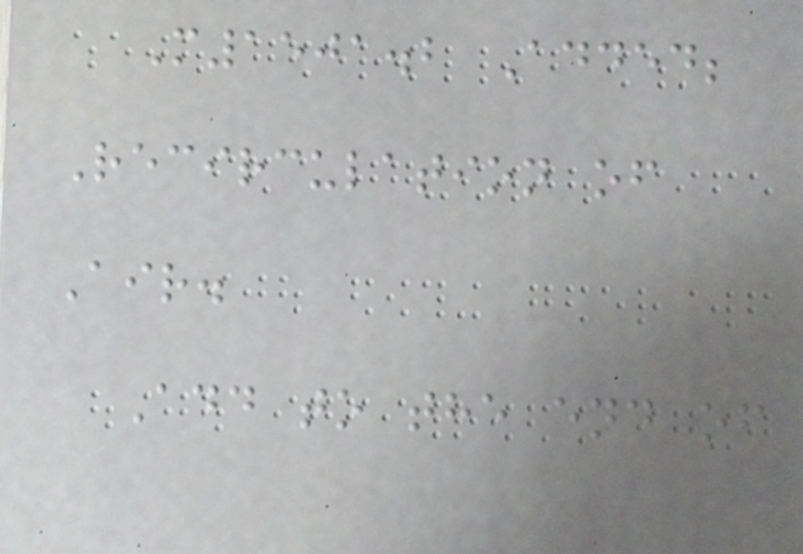M1501.2 Added;
Recirculation of
Air.
Add to the end of
